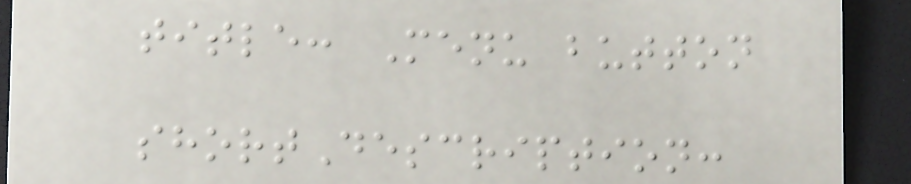title: Menu button
shortDescription:
